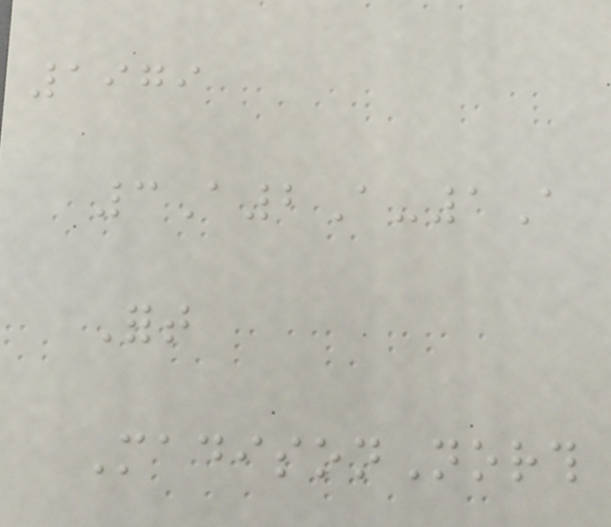1979
3A2A-1A
Fort
MadisonNorth
